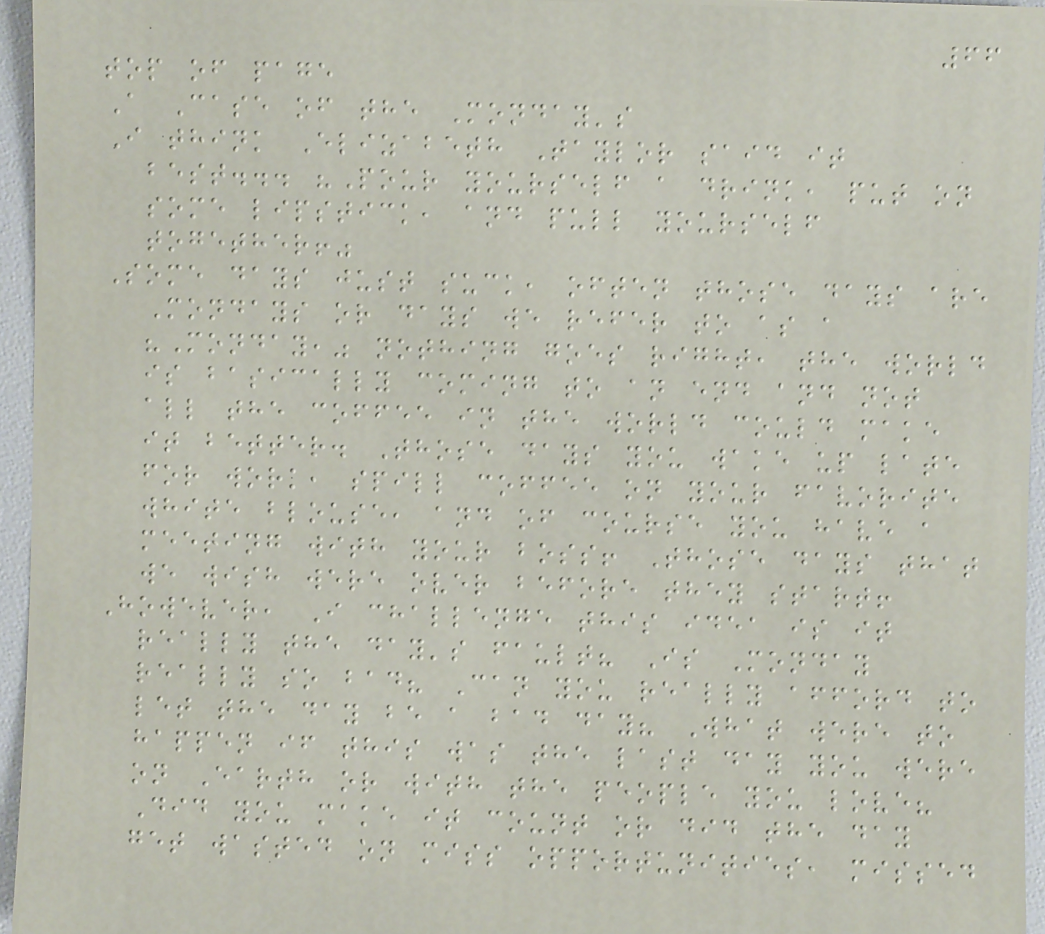66
top of page
A Case of the Monday's
I think Elizabeth Taylor said it
best... "Pour yourself a drink, put on
some lipstick, and pull yourself
together!"
Some days just suck, often those days are
Mondays or days we refer to as a
"Monday," nothing goes right, the world
is basically coming to an end and not
all the coffee in the world could make
it better. Those days you wake up late
for work, spill coffee on your favorite
white blouse, and of course you have a
meeting with your boss! Those days that
we wish were over before they start!
However, I challenge this idea is it
really the day's fault? Is Monday
really so bad? Can you really afford to
let the day be a bad day? What were to
happen if this was the last day you were
on Earth or with the people you love?
Did you make it count or did the day
get wasted on miss opportunities, missed
